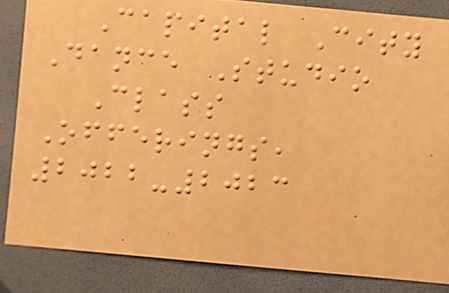Capital City
Dance Studio
Class
Offerings,
2022-2023
